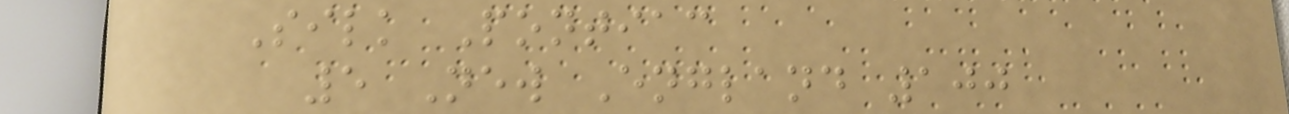Silk Pontiac
5 New England 100
